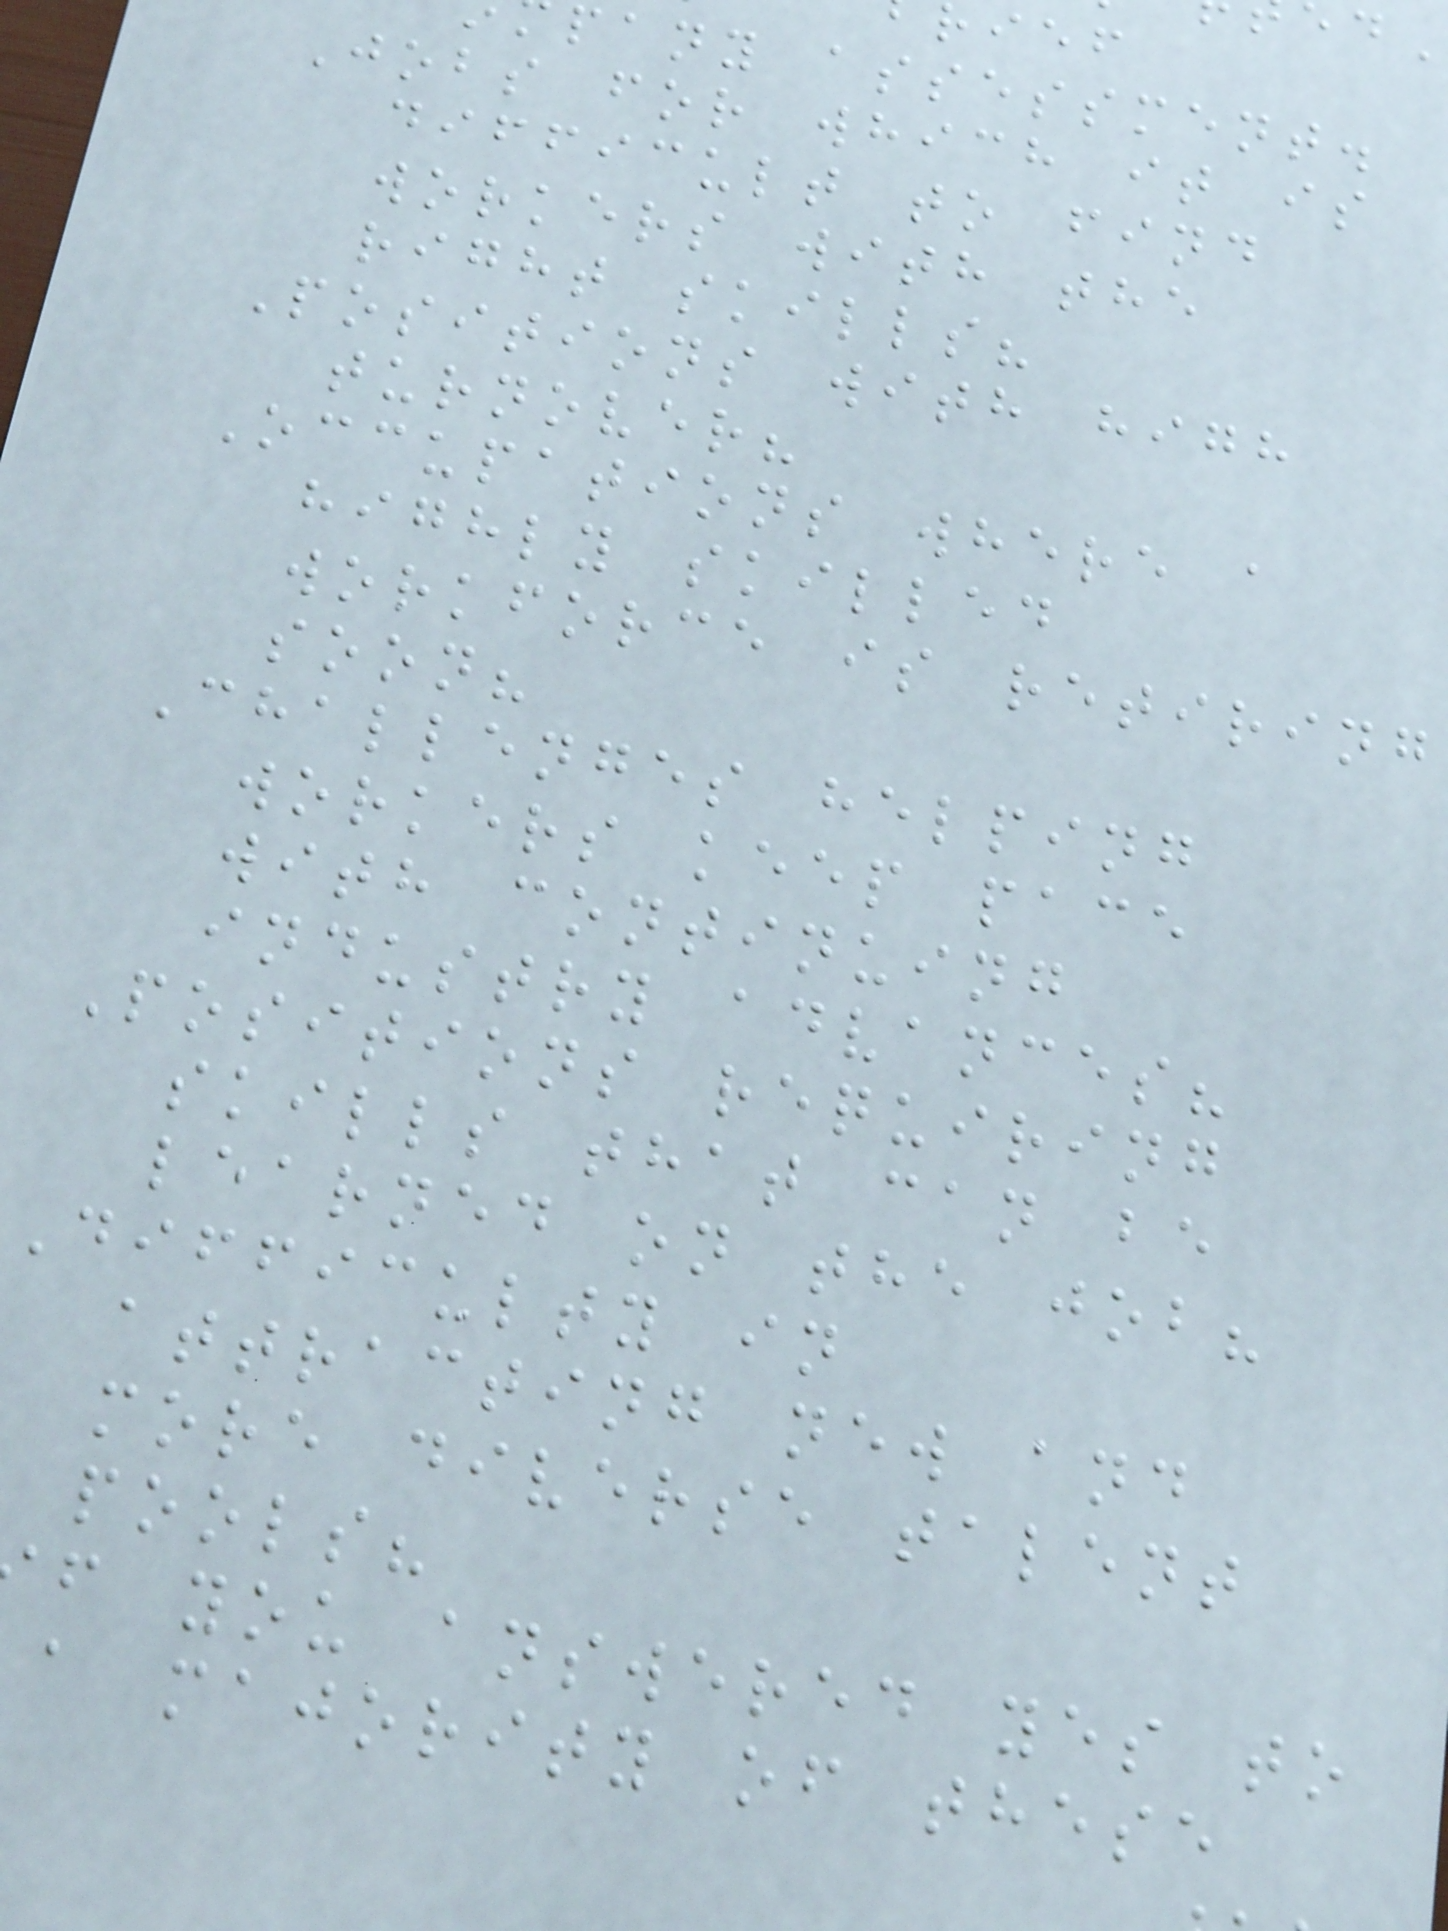pany assessment.
Jobs for which it is
difficult to find
workers with the
right skills?
Positions with high
turnover?
Occupations where a
highly skilled
workforce is retiring
soon?
Challenges helping
workers keep pace
with continuing
industry advances?
Positions requiring
skills that can be
learned on the job?
Difficulty in
attracting new and
more diverse talent
pools?
f you answered yes to
a majority of these
